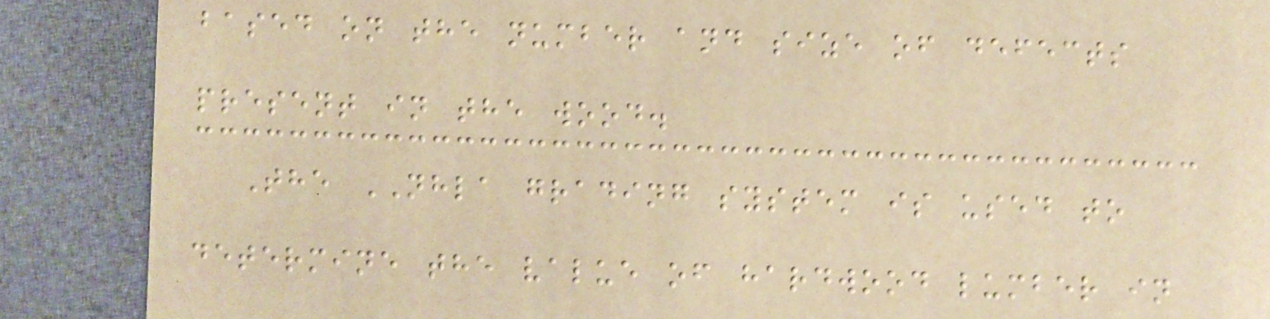based on the number and size of defects
present in the wood.
The NHLA grading system is used to
determine the value of hardwood lumber in
